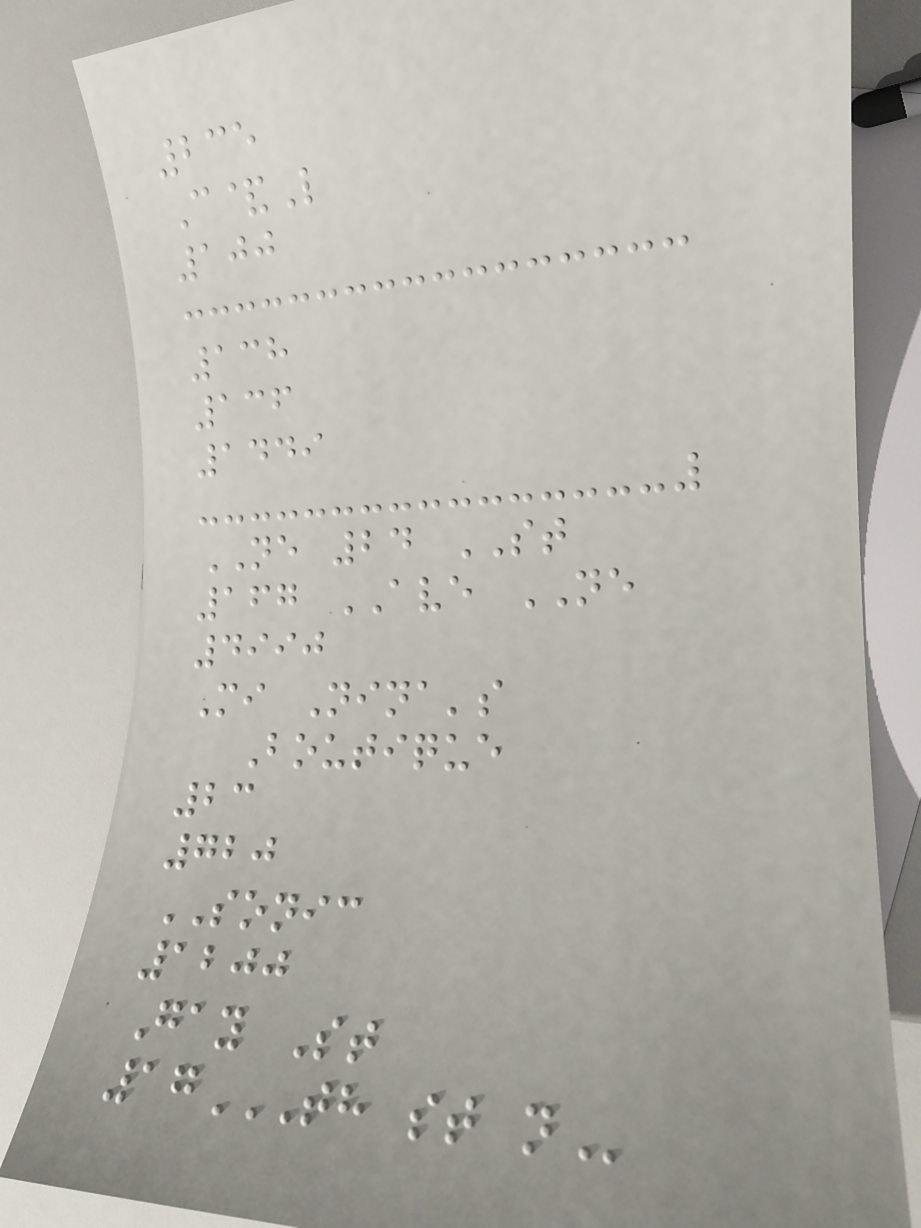235
C&L
100
138
136
1449
NE 24 ST
167 AVE NE
4990
Mi Nina's
Boutique
23
720
SONIC
1200
Gay St
17TH ST N
